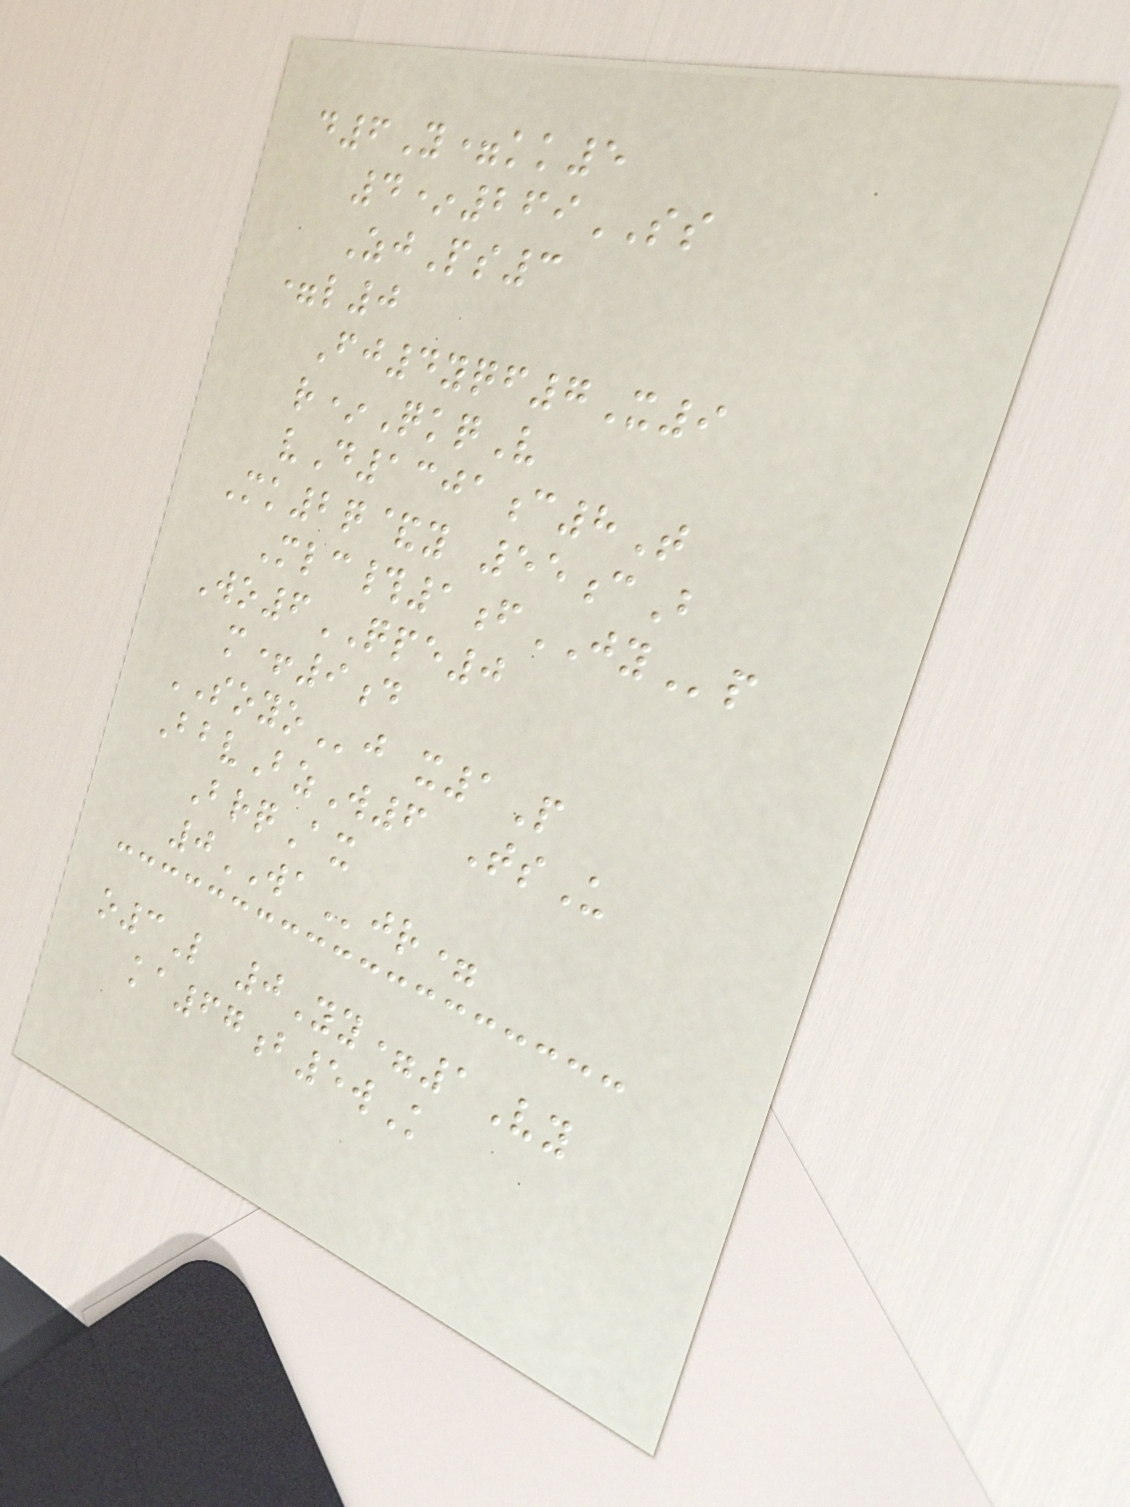d6Y=kk5
4*269SS
ZjPs3
=l0
Fj4yqf7X9
r*QkqV
vD1301c8T
Mk2q&y 55cB
Mlc#1fJYp
Wo6QPE0
m+9d
SOYOj x1P
BbvBzW6 TsU
BrqAx
0WAjr=
o3L 0Yy=1Vy
ka67b5wK
